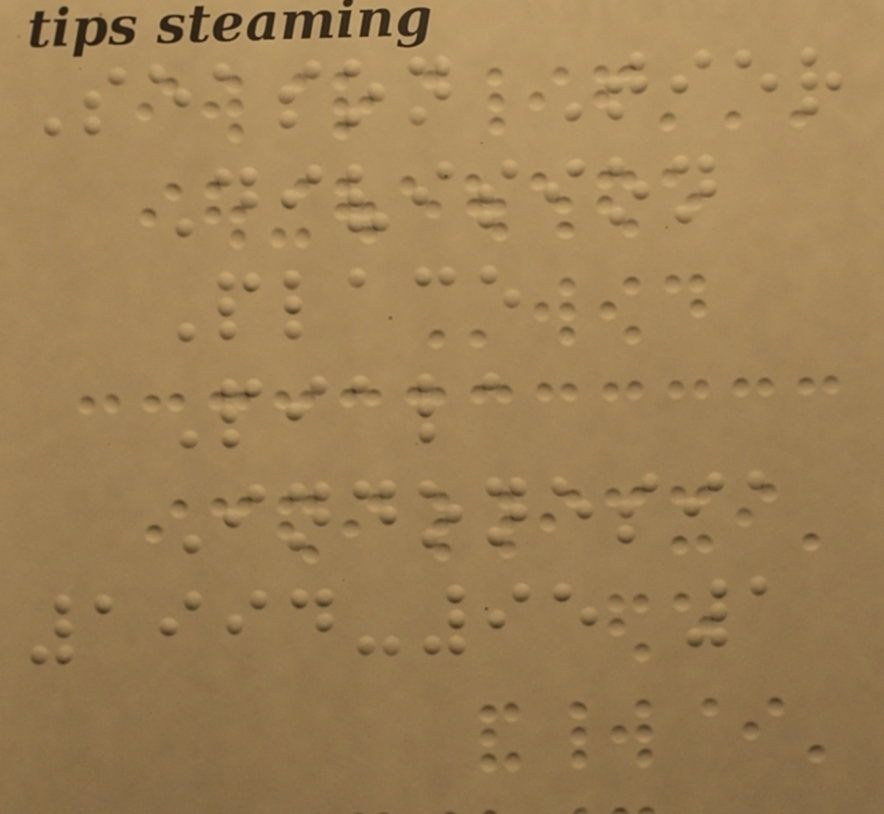Season Tier
Division
Place
Piala
Indonesia
1994-95 1
